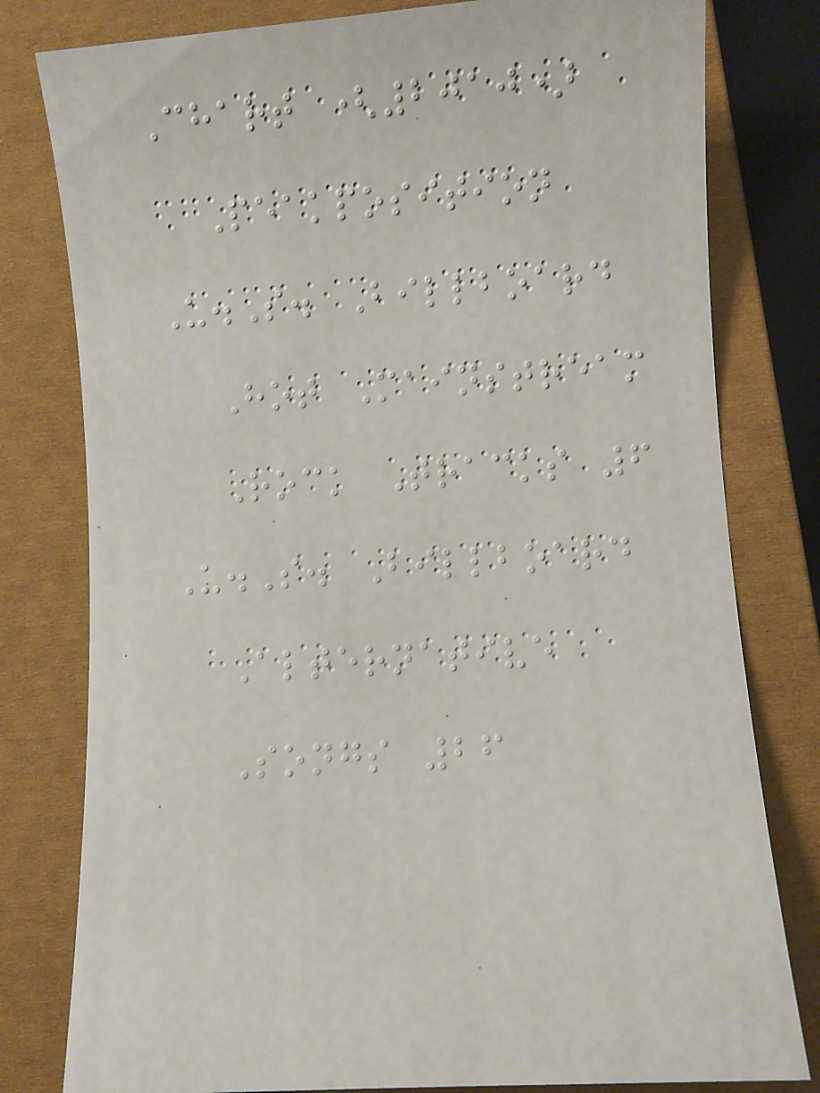Chart (2010)
Peakposition
U.S. Billboard
Hot Mainstream
Rock Tracks 6
U.S. Billboard
Alternative
Songs 26
